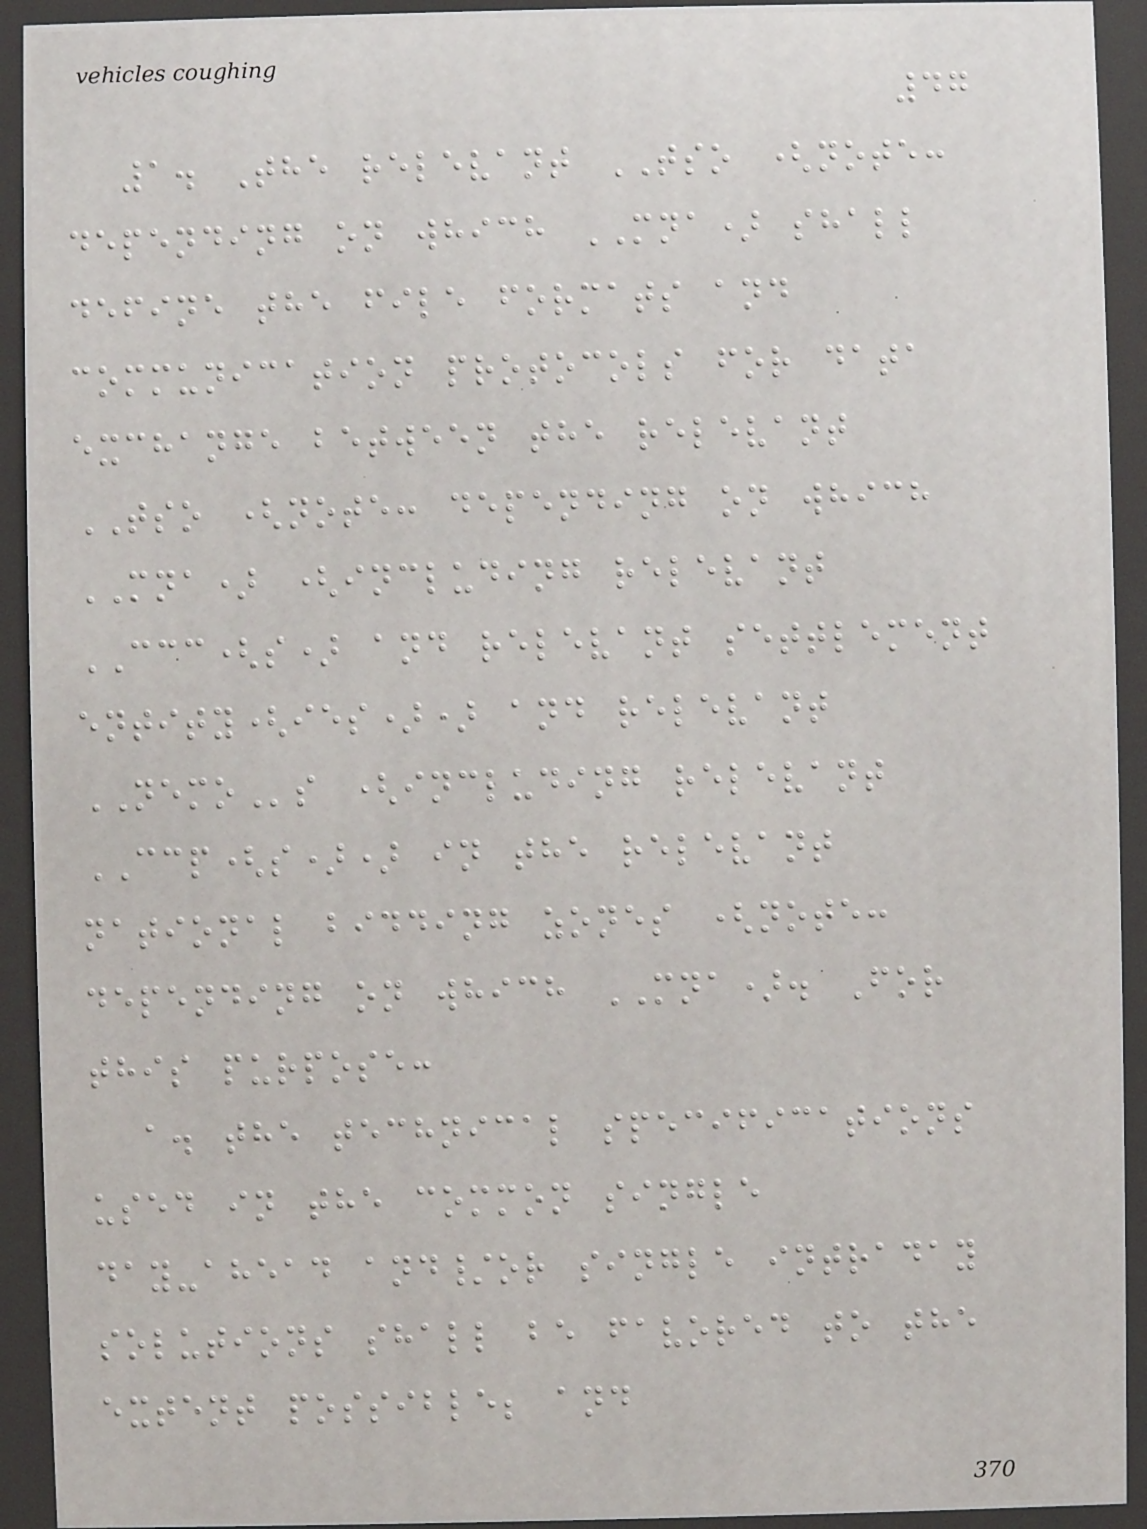47
1. The relevant TSO (note:
depending on which MNA) shall
define the file formats and
communication protocols for data
exchange between the relevant
TSO (note: depending on which
MNA) (including relevant
CCC(s) and relevant settlement
entity(ies)) and relevant
NEMOs (including relevant
CCP(s)) in the relevant
national bidding zones (note:
depending on which MNA). For
this purpose:
a. the technical specifications
used in the common single
day-ahead and/or single intraday
solutions shall be favored to the
extent possible; and
